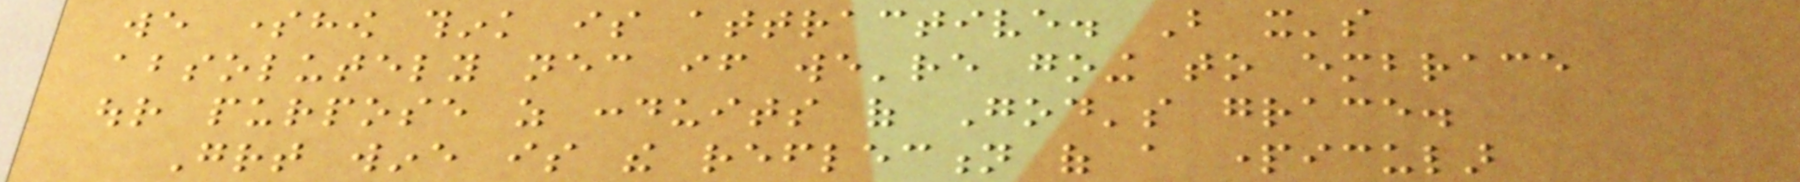we somehow think is attractive. But it's
absolutely necessary if we're going to embrace
our purpose as conduits of God's grace.
Great wine is the reflection of a particular
